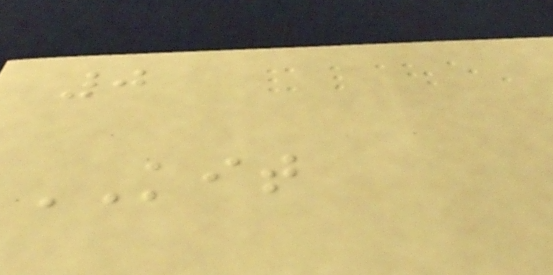0
KIT
